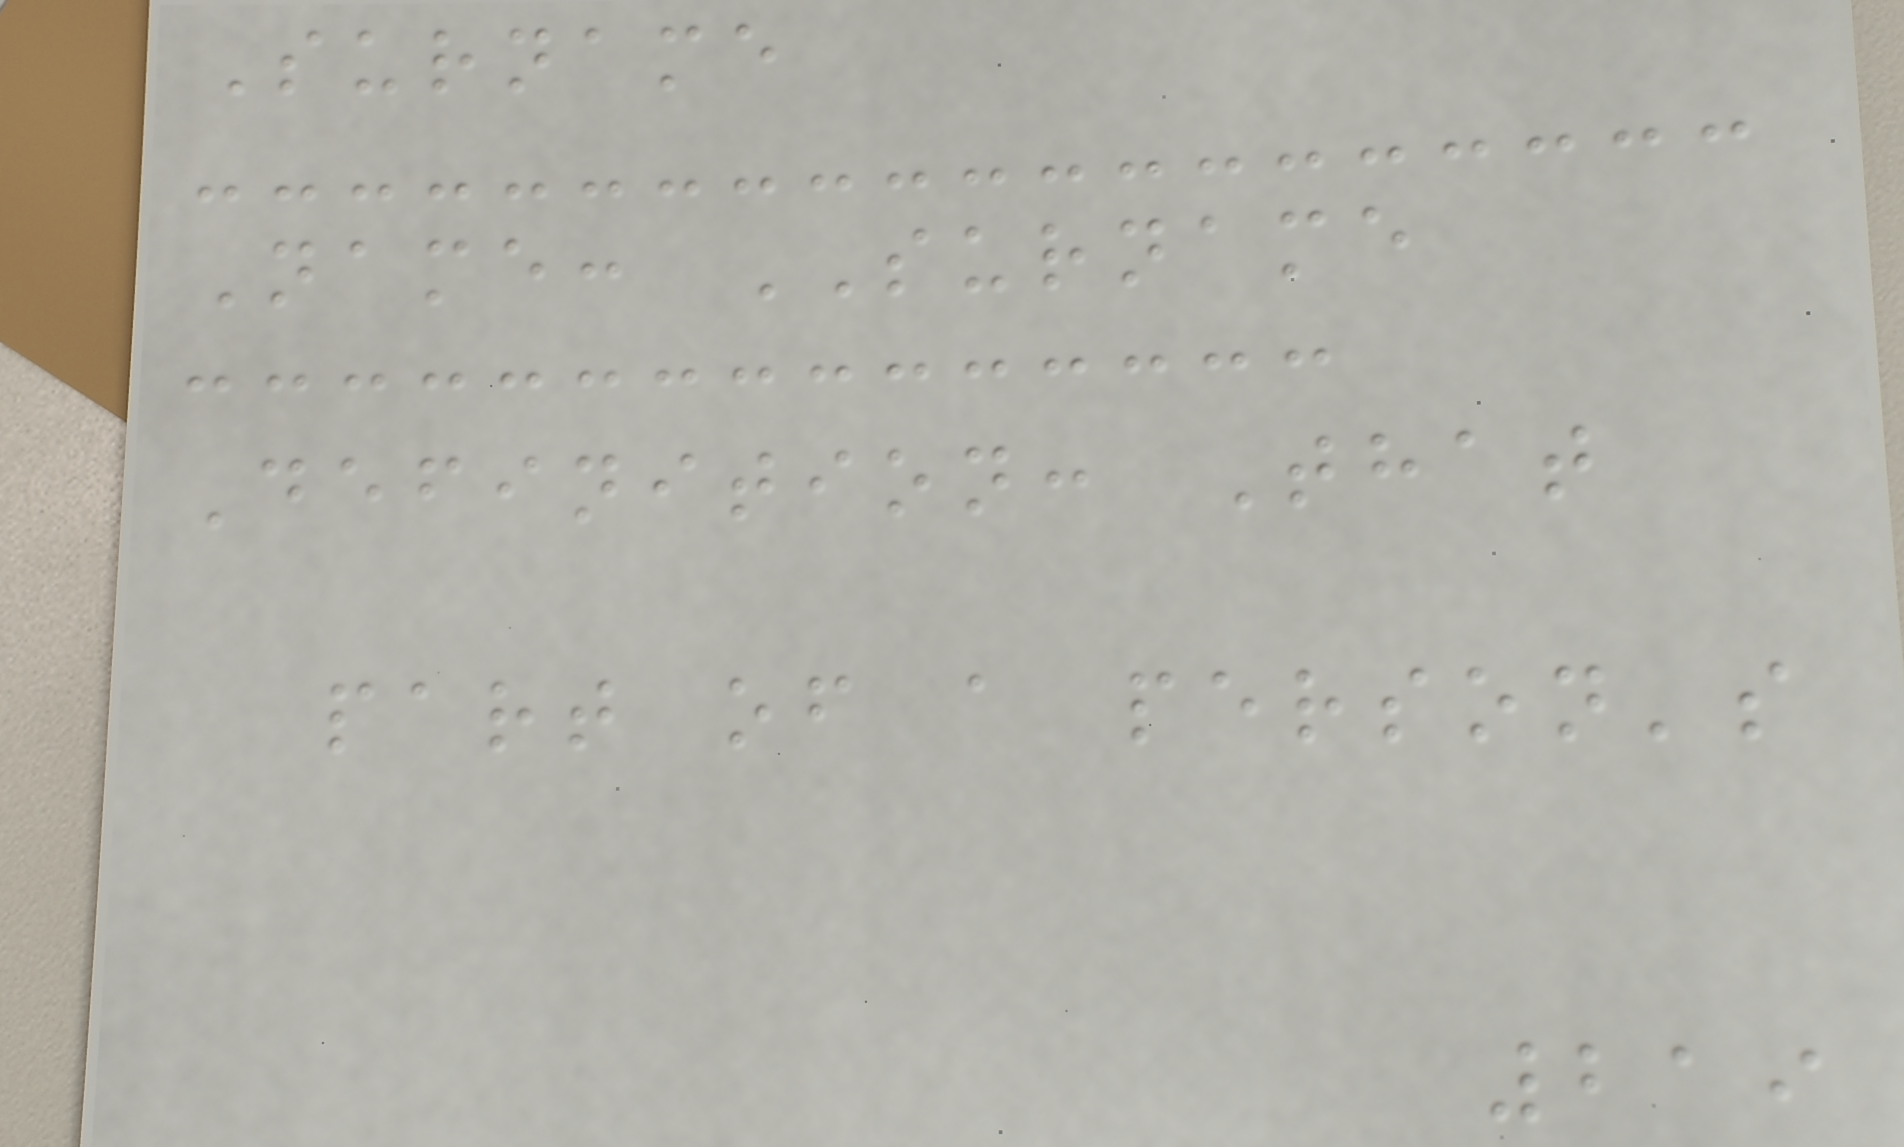Surname
Name: SURNAME
Definition: That
part of a person's
219
